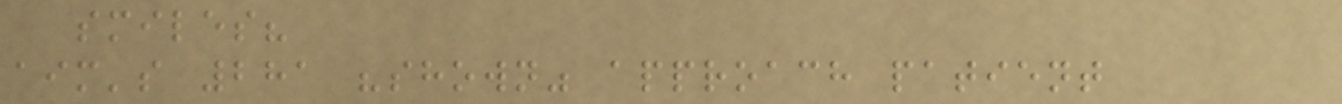smiles?
aim's 281 "shown" approach patient
